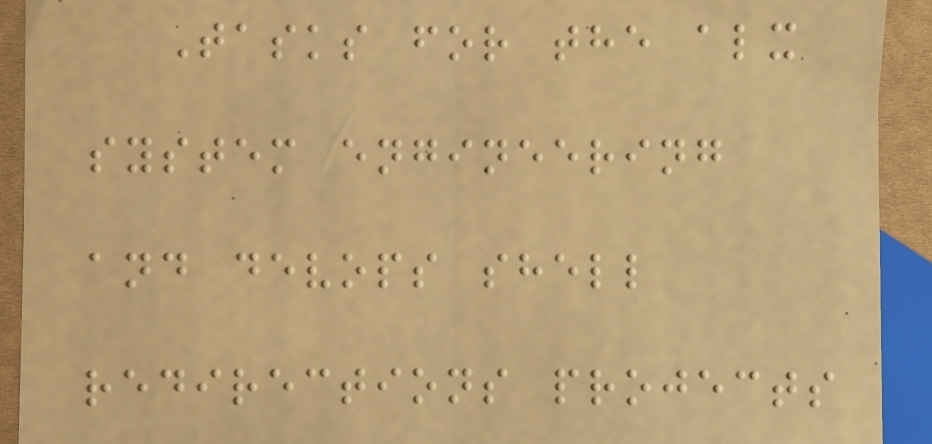Tasks for the alx
system engineering
and devops shell
redirections projects
